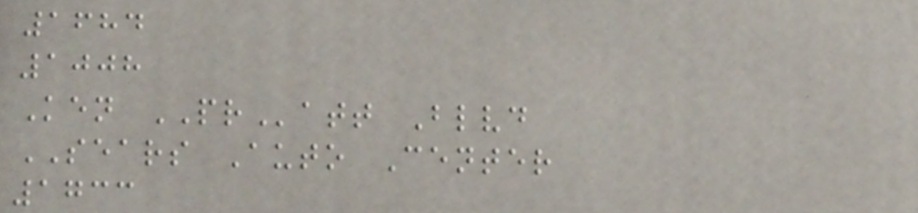1684
1008
Ken PRatt Blvd
SEARS Auto Center
1733
